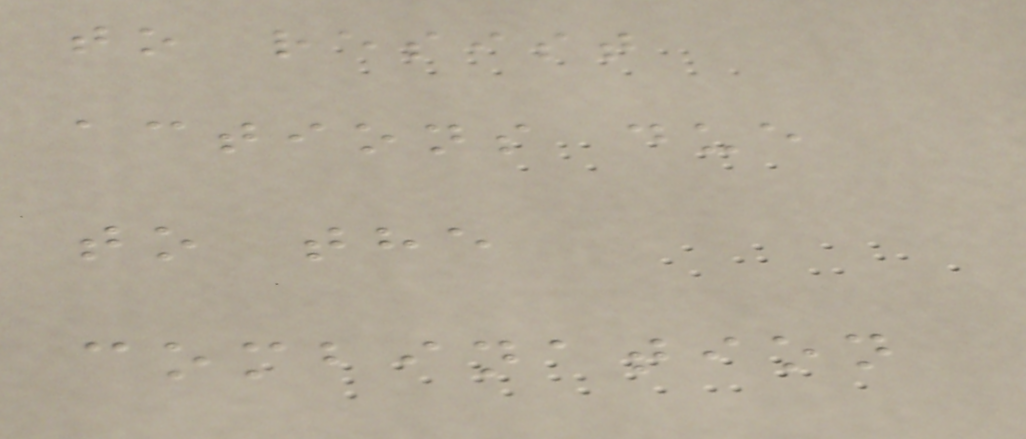to resist
actions due
to the
combination
